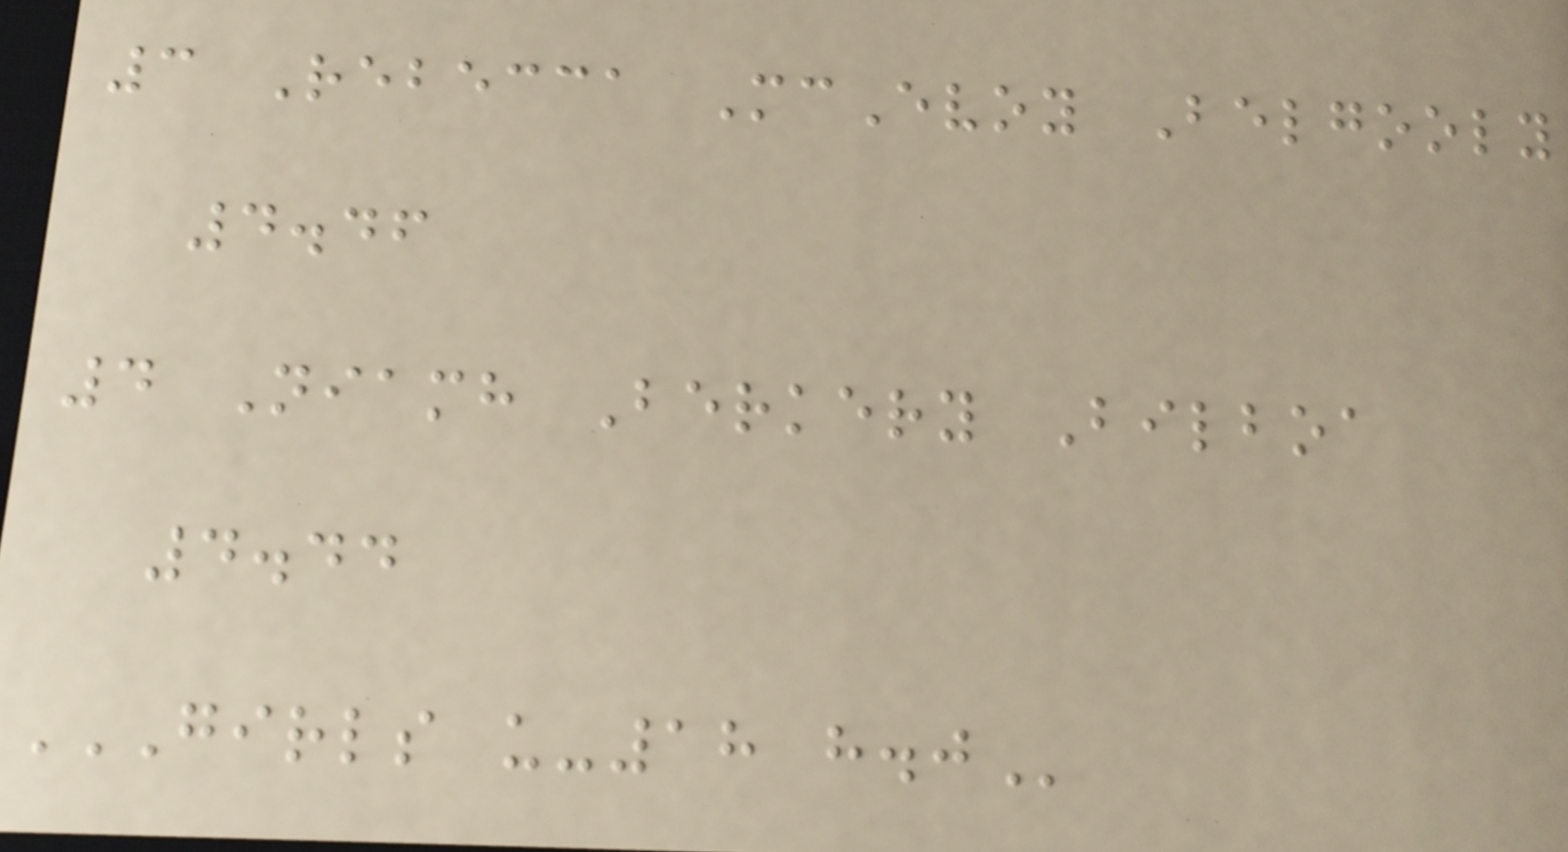3 Rebecca McEvoy Belgooly
4.46
4 Niamh Berkery Bilboa
4.44
GIRLS U-18 H.J
